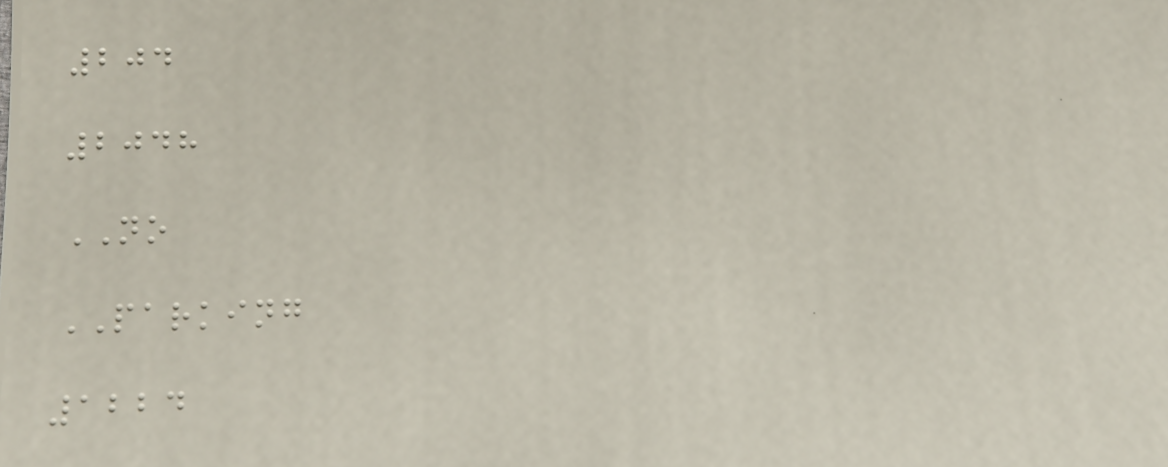204
2048
NO
PARKING
1224
